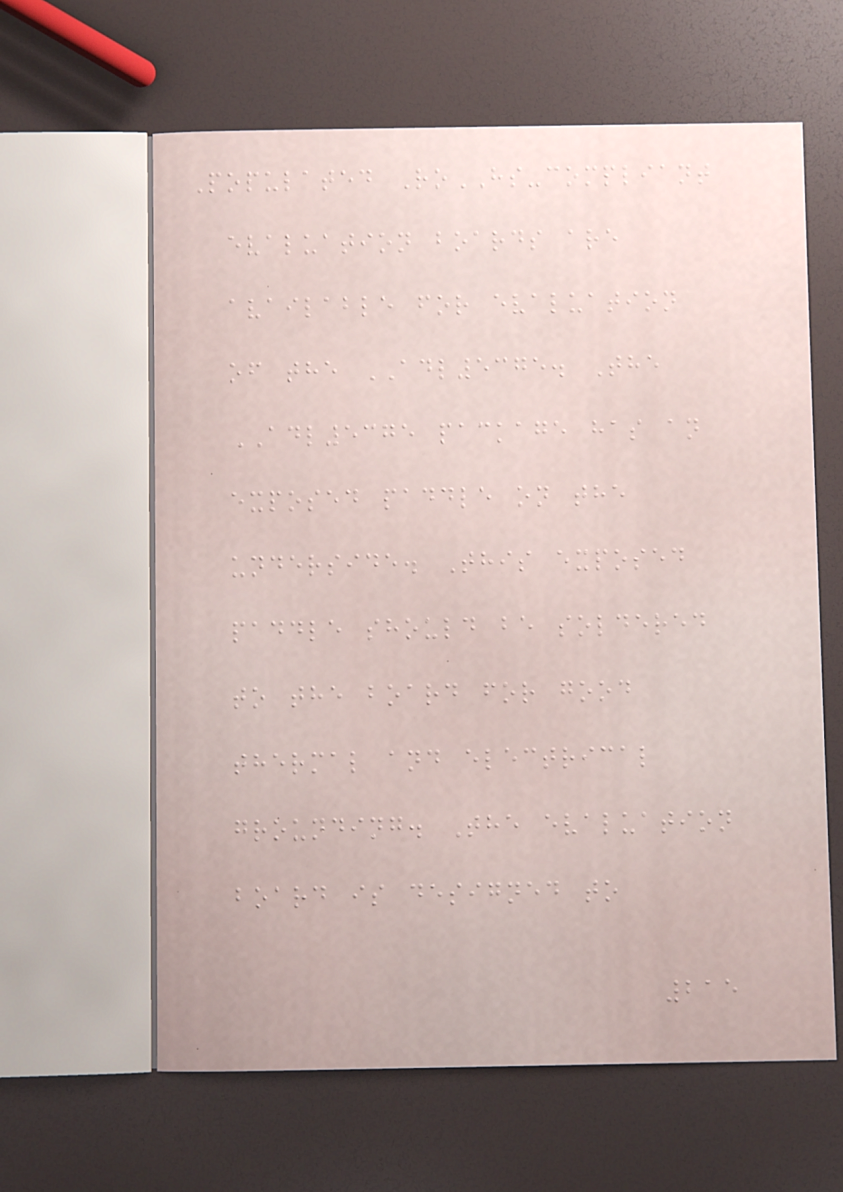Populated RoHS-compliant
evaluation boards are
available for evaluation
of the ADL5375. The
ADL5375 package has an
exposed paddle on the
underside. This exposed
paddle should be soldered
to the board for good
thermal and electrical
grounding. The evaluation
board is designed to
215
